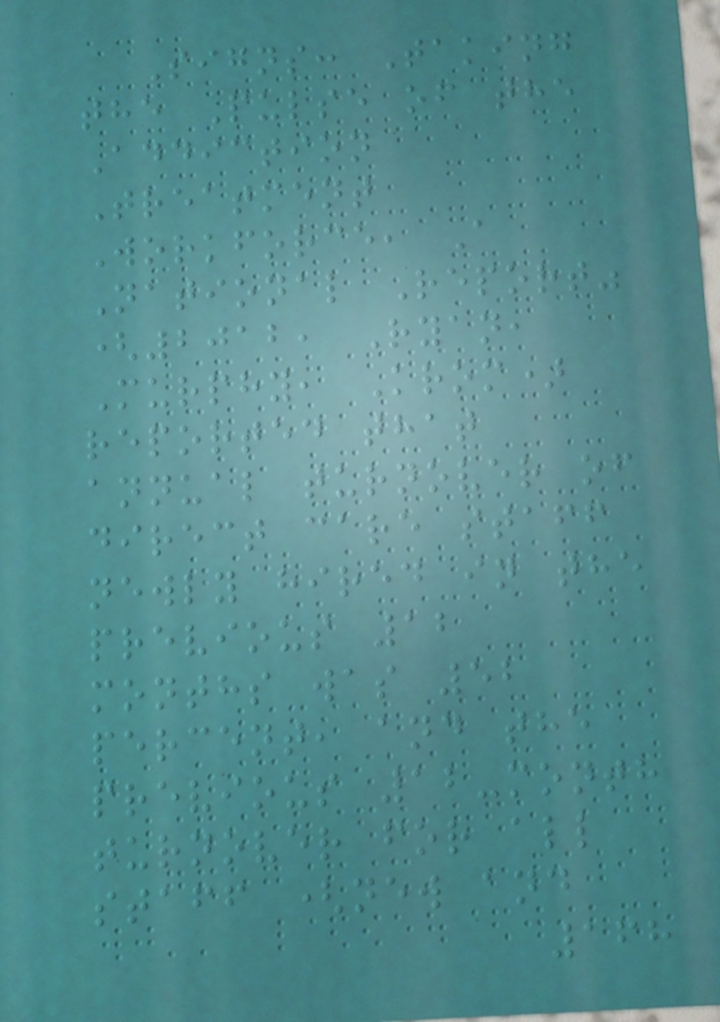Signs: Taking
the Pulse of the
Addiction
Treatment
Workforce, A
National Report"
(2012, Ryan,
Murphy, Krom)
reported that
annual turnover of
direct care staff
newly hired in the
previous 12
months was 52
percent, and the
previous 12-month
turnover for all
staff (new and
168
